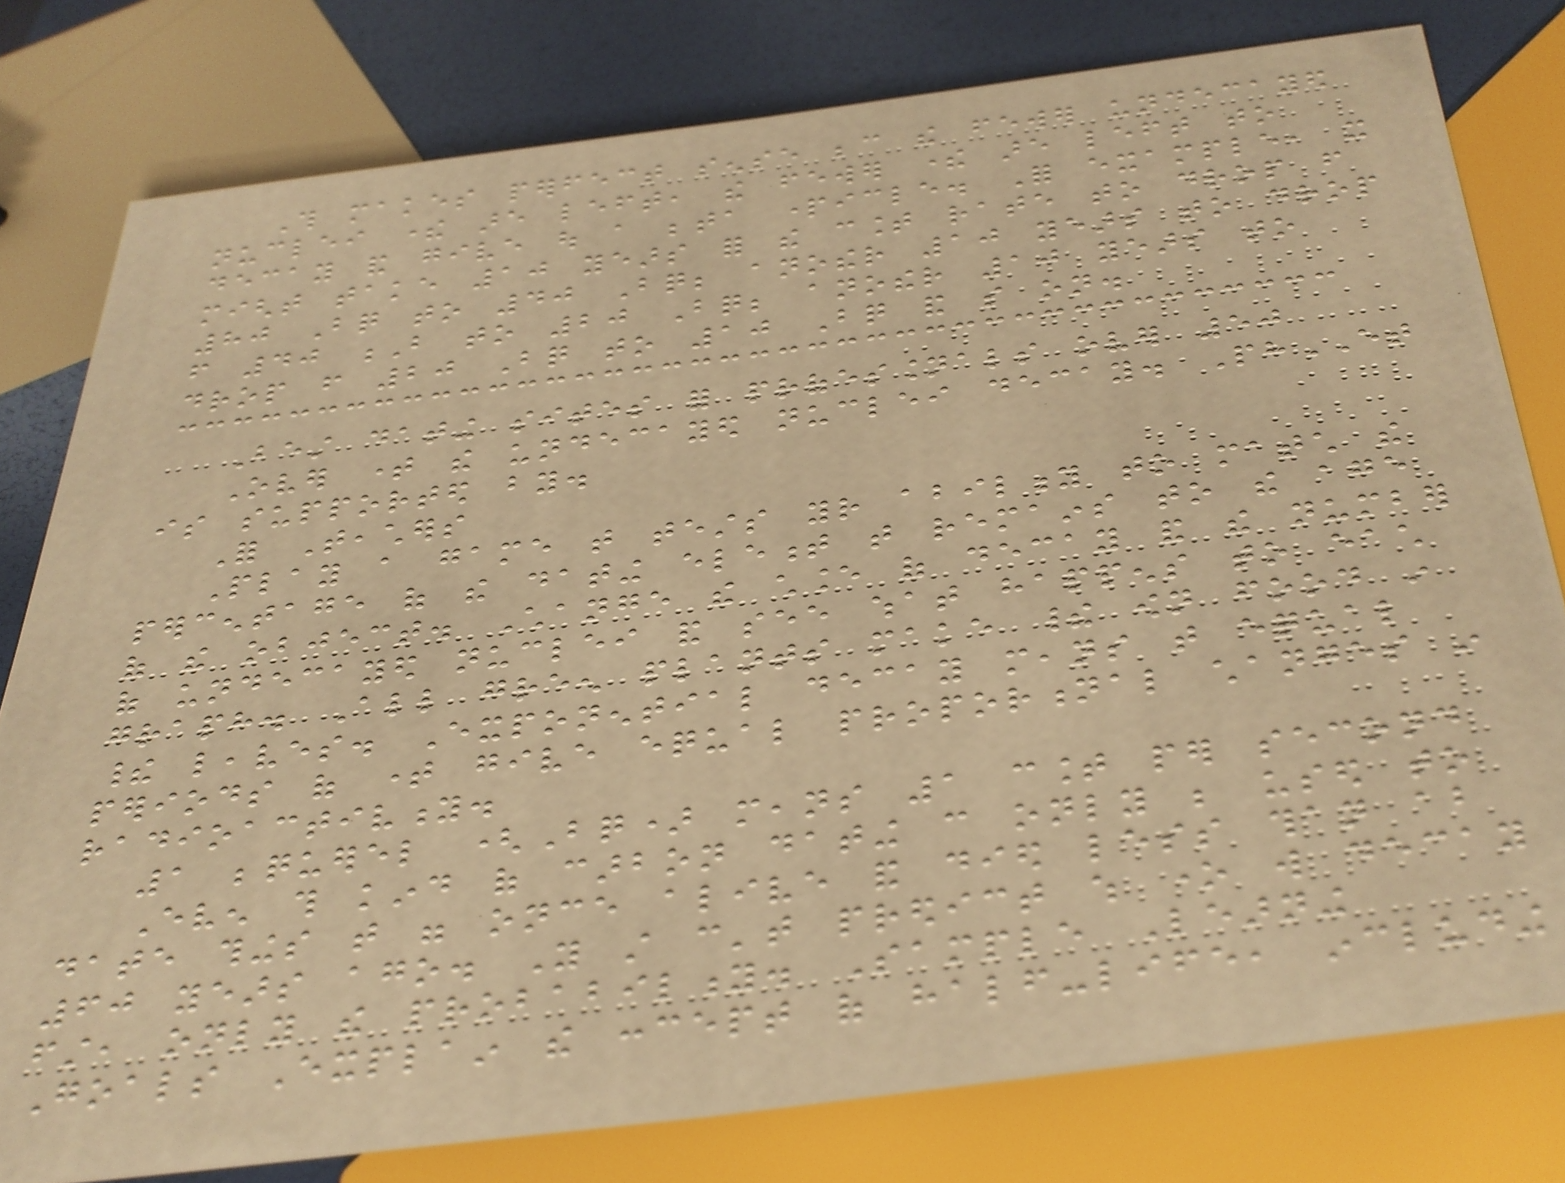This makes perfect sense because the fewer undecayed
nuclei there are left, the fewer there are left to
decay and give out a beta particle. For example, it
might take 10 years for the count rate to drop from
80 Bq to 40 Bq; another 10 years to drop
from 40 B to 20 Bq; another 10 years to
drop from 20 Bq to 10 Bq and so on.
Best dating sites for professionals over 50
Over time the undecayed nuclei decay. PhET
is supported by.
For Teachers
Play a game that tests your ability to match the
percentage of the dating element that remains to the age
of the object. Change the chance of decay and the number
of undecayed nuclei and see what happens to each
graph. All green plants make their own food in
their leaves. Exponential decay means that equal
periods of time give equal proportional changes in
radioactivity.
1 bequerel (Bq) means 1 count per second
Even this kind of carbon dating can only be used to
date things that were once alive and died less than about
60 years ago. You still can't predict which one will decay
first, only the probability. Sample Learning
Goals Explain the concept of half-life, including
